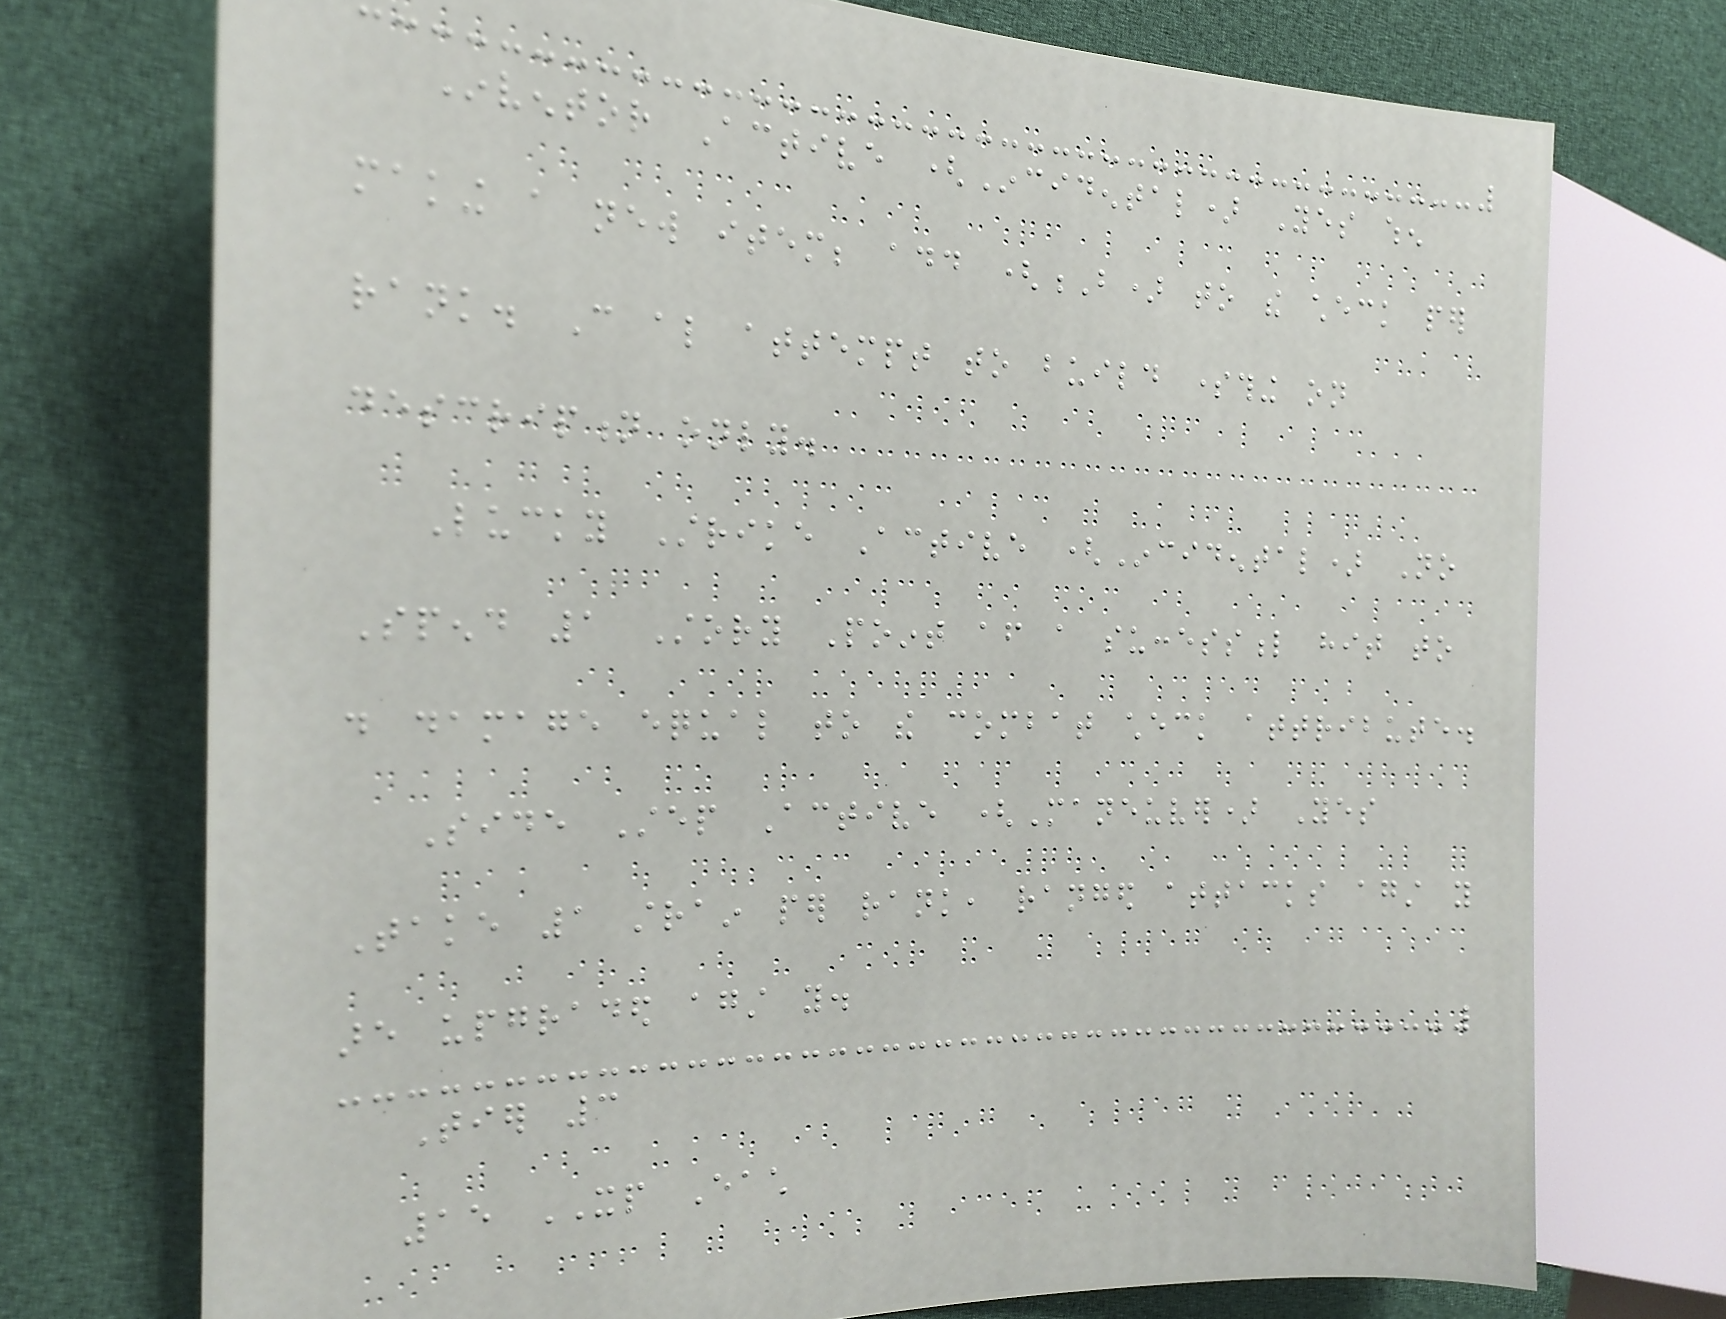Inventor Active (Incidental) Yes when
making a new item; add (B) to the check per
rank. Can also attempt to build something on
description only.
Lucky Strike Active (Incidental) No
Spend 1 Story Point after a successful hit to
do damage equal to the combat check attribute.
Side Step Active (Maneuver) Yes
Take 1 strain per rank, ranged attacks against you
are upgraded against you.
Tier 3
15 XP Each
